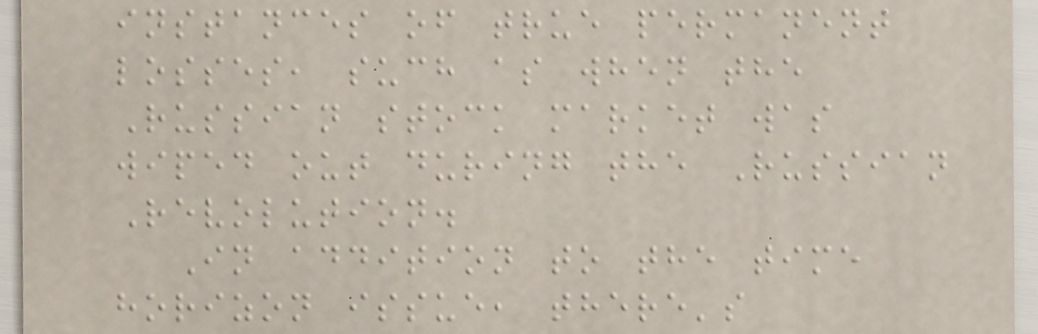instances of true permanent
losses, such as when the
Russian stock market was
wiped out during the Russian
Revolution.
In addition to the time
horizon issue, there's
